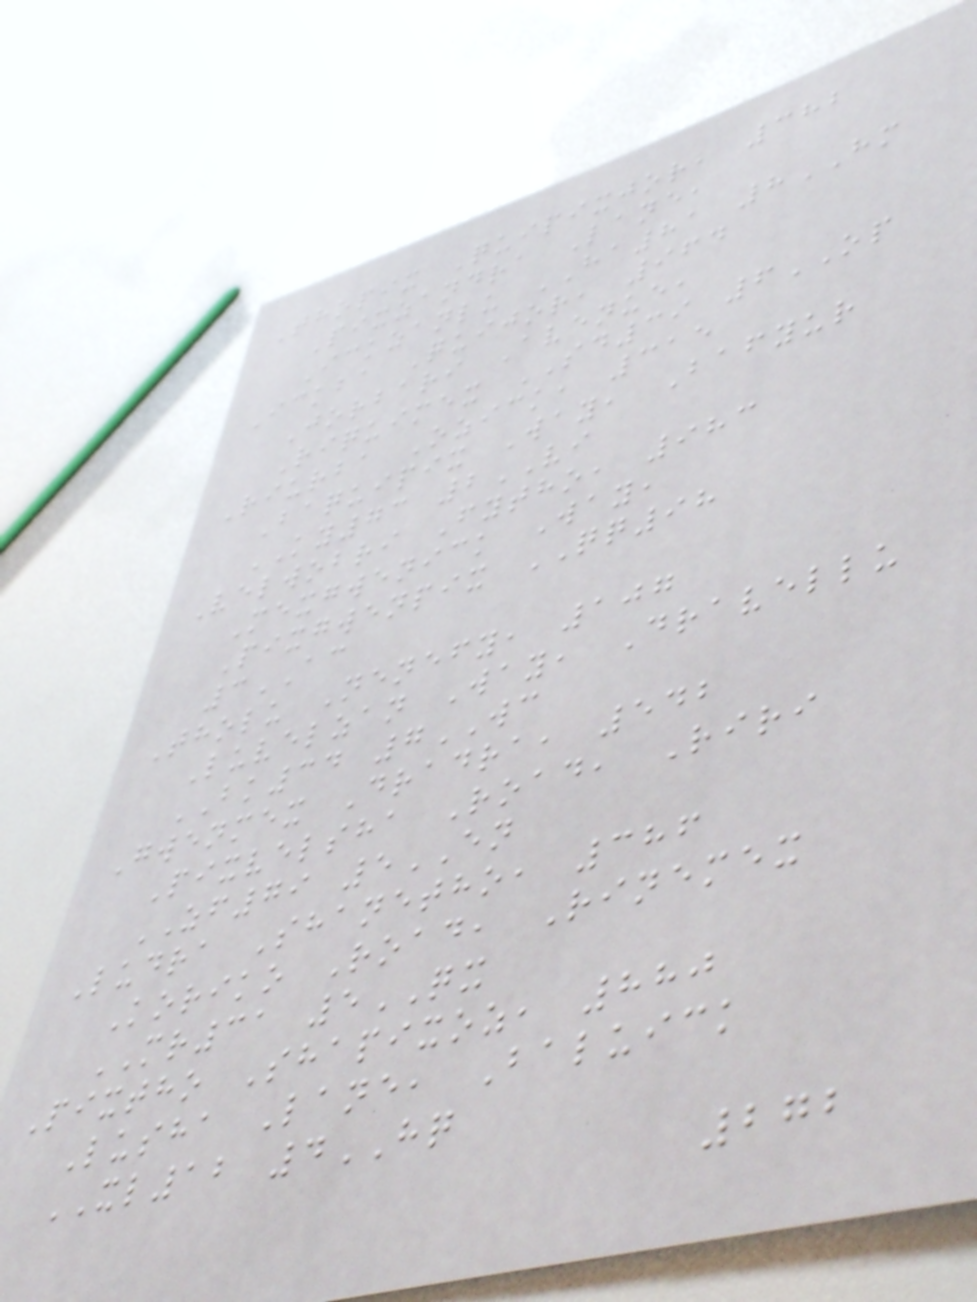Thopix Quipixjor, 382
Pixzandra Lane,
Ickzanlu HA81 8HM
Ickba Quijor, 964
Jorbari Avenue,
Riquimex SD39 6OP
Riurba Ozick, 315
Baquipix Way, Bafyur
KY73 2VI
Velwobri Fytho, 983
Mexgwenick Way,
Pixgwenpix QQ98
3AC
Tholu Nenefy, 107
Luvelzan Way, Dravellu
BK34 7WC
Gwenmex Dradra, 542
Pixvelsha Road, Riri
ZF79 5EN
Ludra Shanetho, 386
Koriko Road, Rinemex
MR31 5QX
Pixtho Shapixoz, 880
Lusha Lane, Baluick
XL12 4HQ
272
